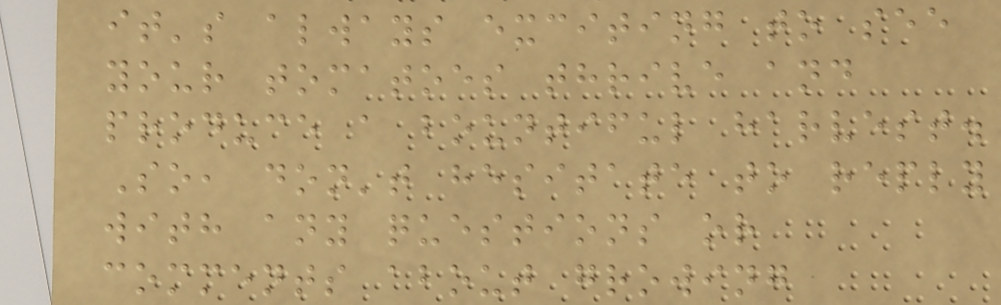it's always exciting to see
your tomatoes thrive and
produce a bountiful harvest.
So, don't hesitate to reply
with any questions or
comments about growing
